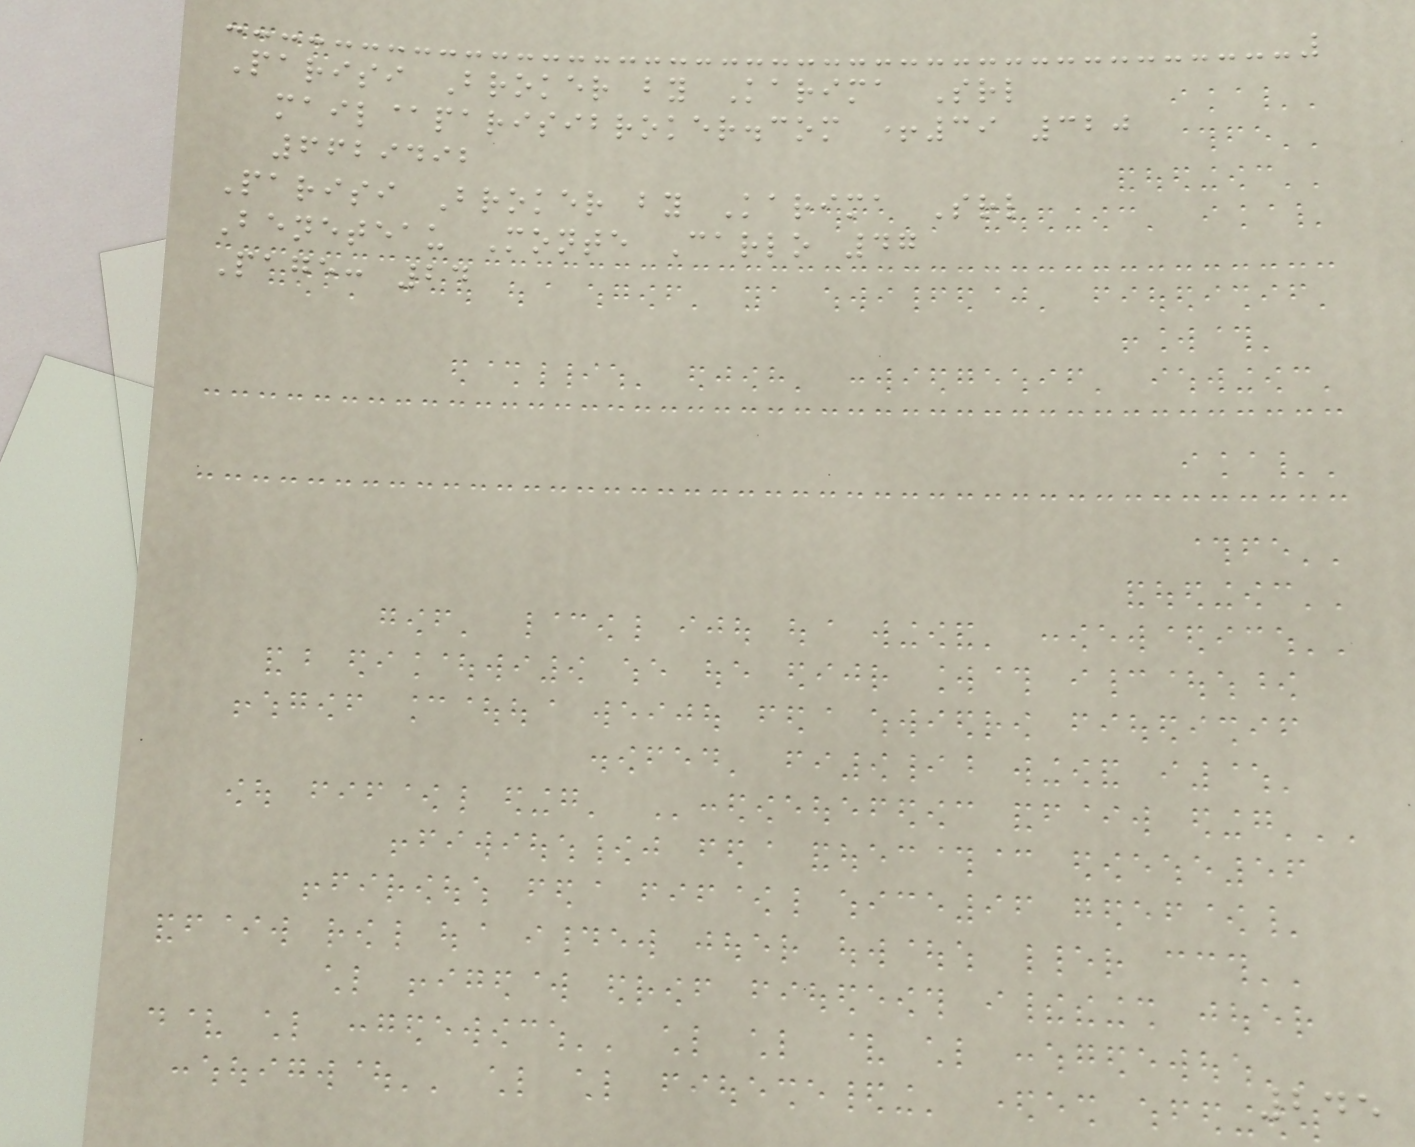Parisi Broker by Karima Srl
mail@parisibroker.com +39 320
6629492
Parisi Broker by Karima Srl
Beneteau Monte Carlo 47
Page: 24
245
